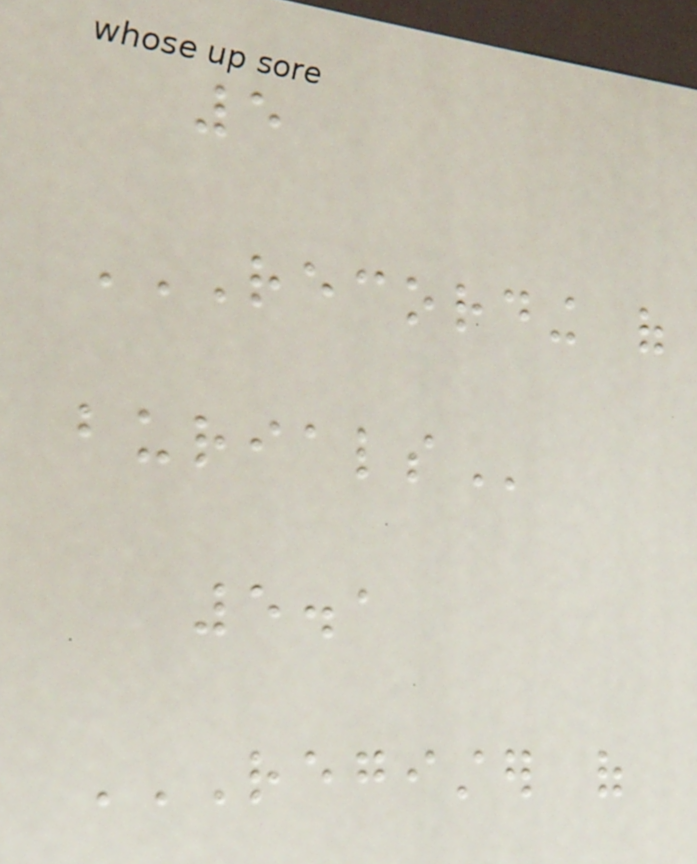5
RECORDING OF
BURIALS
5.1
REGISTER OF
